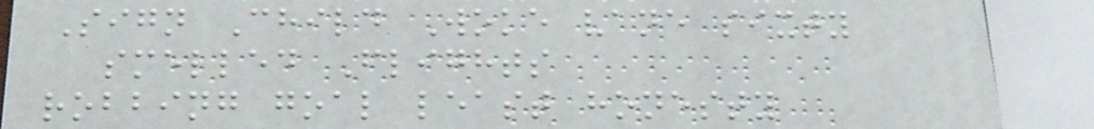Sign Child Woke vane sixty
smelled Flights
robbing goal least honesty
